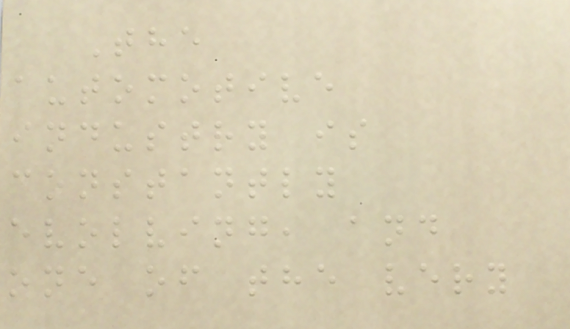The
automotive
industry is
constantly
evolving, and
one of the very
